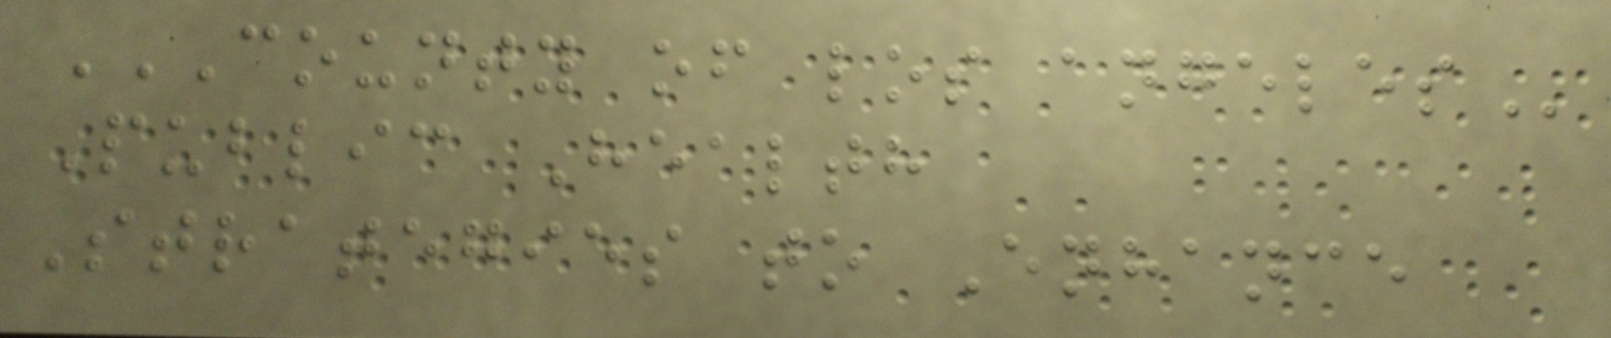COUNTY OF LOS ANGELES
Public Health
Strategies to Enhance
